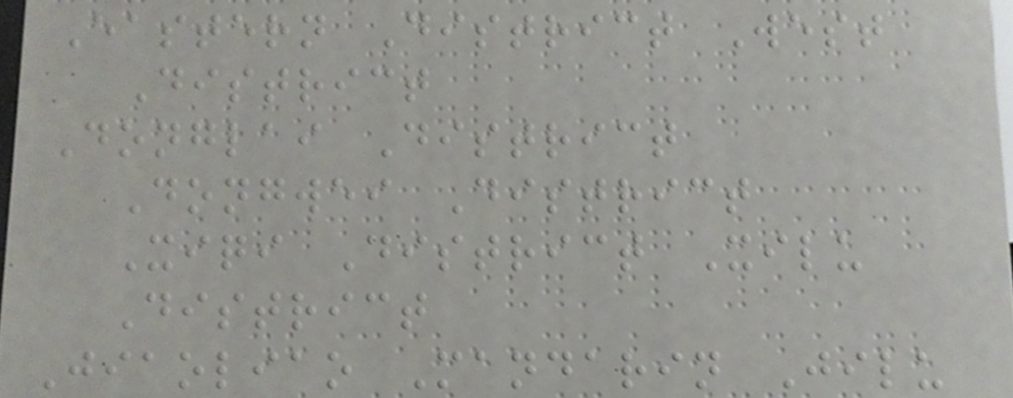Eastern District West
District
Donglai District
Dongwei District
Xiqi District Xilu
District
Jiaoliao Mandarin Jilu
